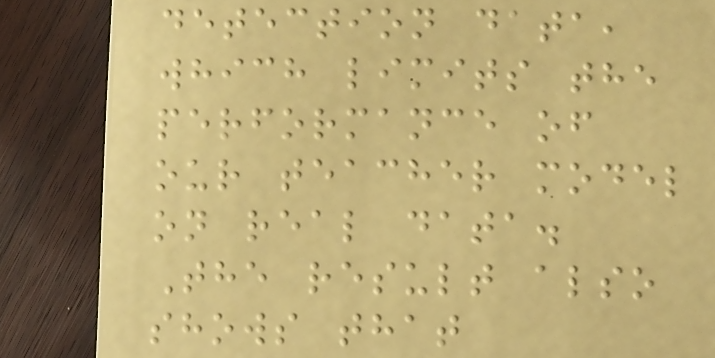detection data,
which limits the
performance of
our teacher model
on real data.
The result also
shows that
